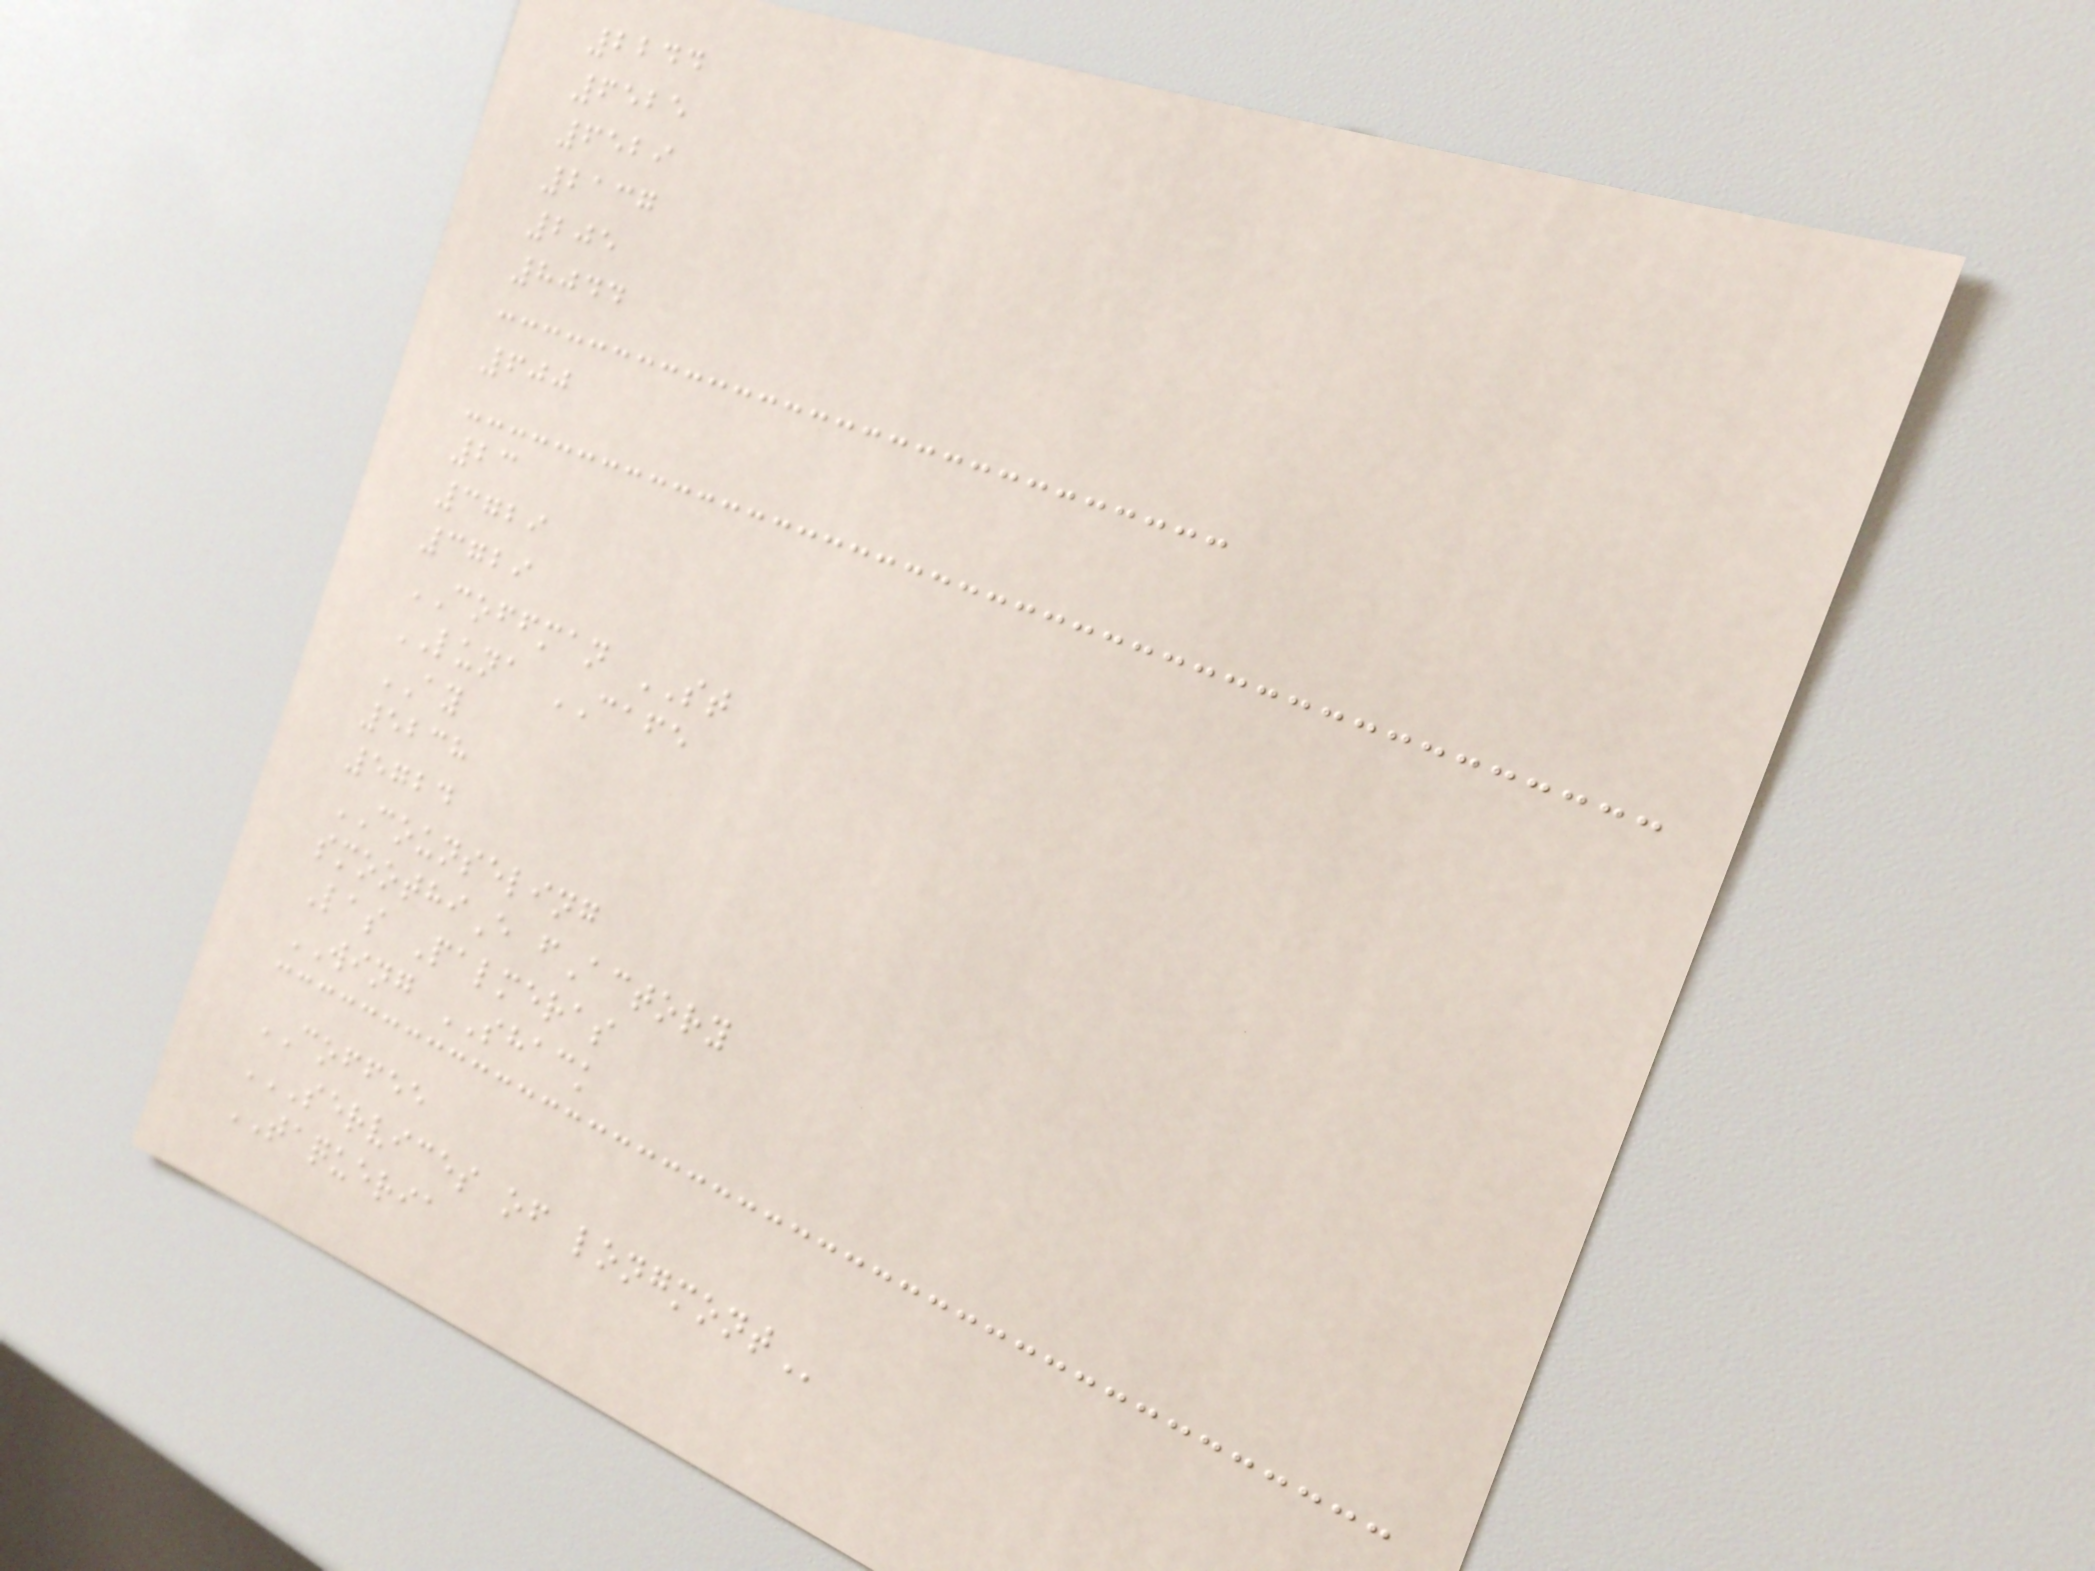2244
6525
6529
2137
205
8044
600
23
3729
3729
COFFMAN ST
LUNA CAFE
AY
5238
5724
COUNSELING
smoothiE fActory
Las Palmeras
WING SHACK
COFFEE
SERVICES OF LONGMONT
TAQUERIA
